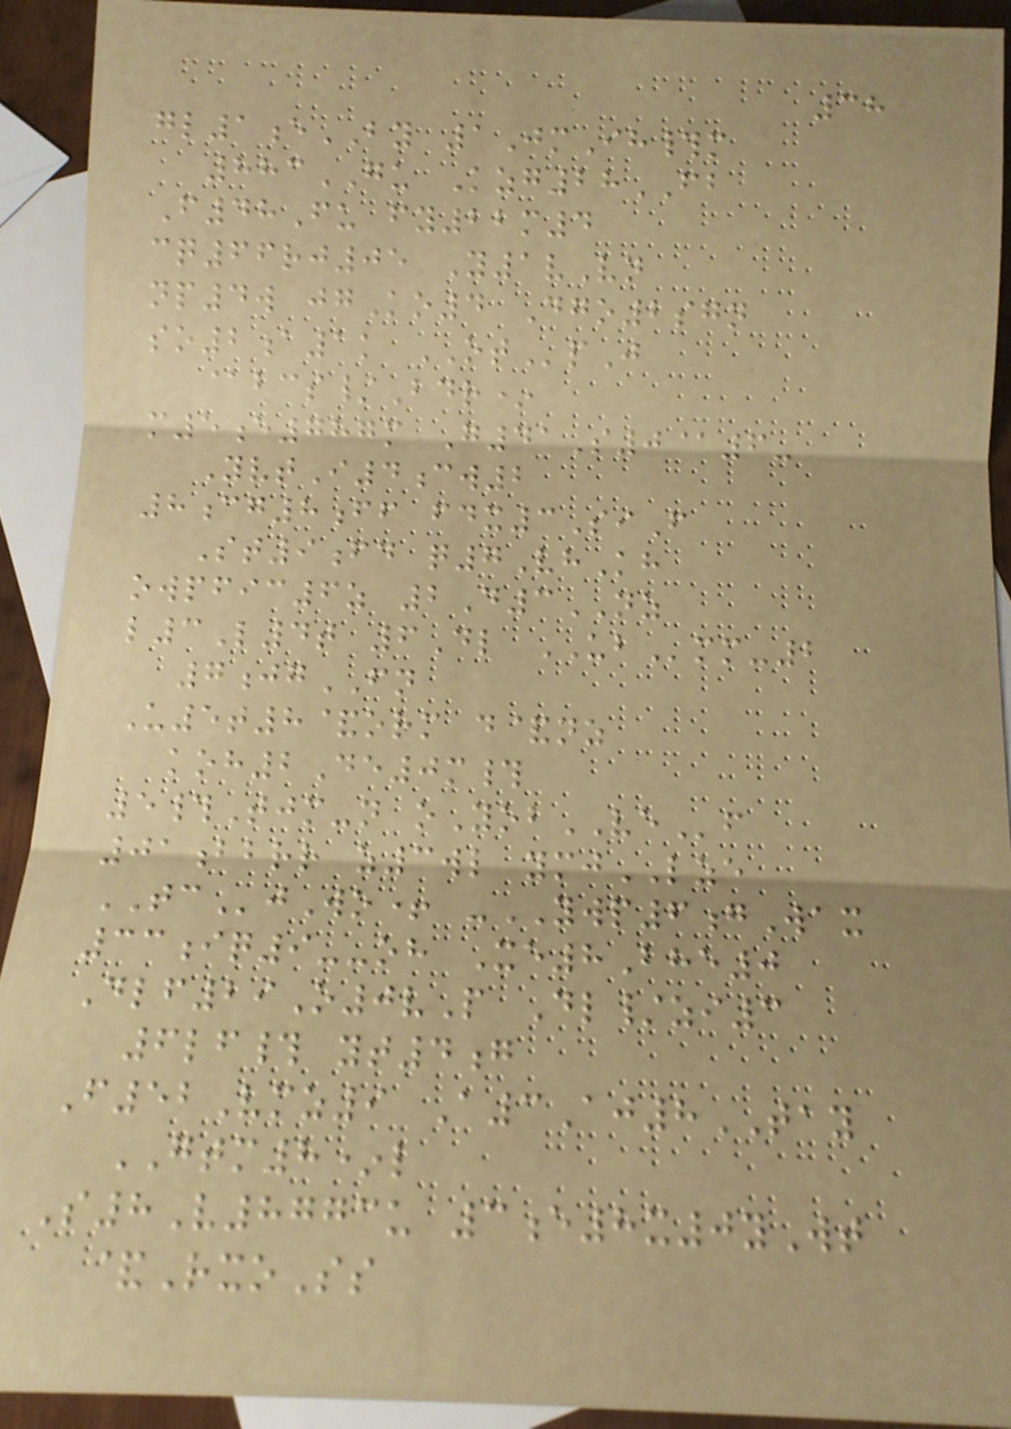38
gl1eBY 1JmIh#m
883GU Kzg28FB
F48Fu fy22m4
cq66rj05 Y1vVn
np4w jgKo4 Dgo2sgn
so2a1k OTpJ
@bcs/Bdr*
m5e787m G41S0@6-
YvtI4cw2
8cg8ff fdx3SiF
St9fd q7VhKh
owpfic6z 2D3NZ
l3L4t 6Dl UBmm-2
7jgFN
U5t8&orm d&nz
koh2De0m#
5#Tjm-n oYobVEf
01bbrr z3wl ymjLZE
TCjWo+ -YWP6gWax
33iq9--oh Xe8Bhe0
Dlf29O0vP Dl/zi3
6lf# yt4g
F52Vmz9 A3Aj8TAY
GTM8*l
S8V8773u 3e8x0yWt
&RxoSs
